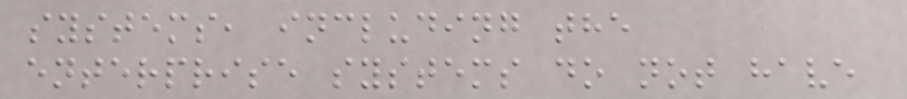systems, including the
enterprise systems do not have
